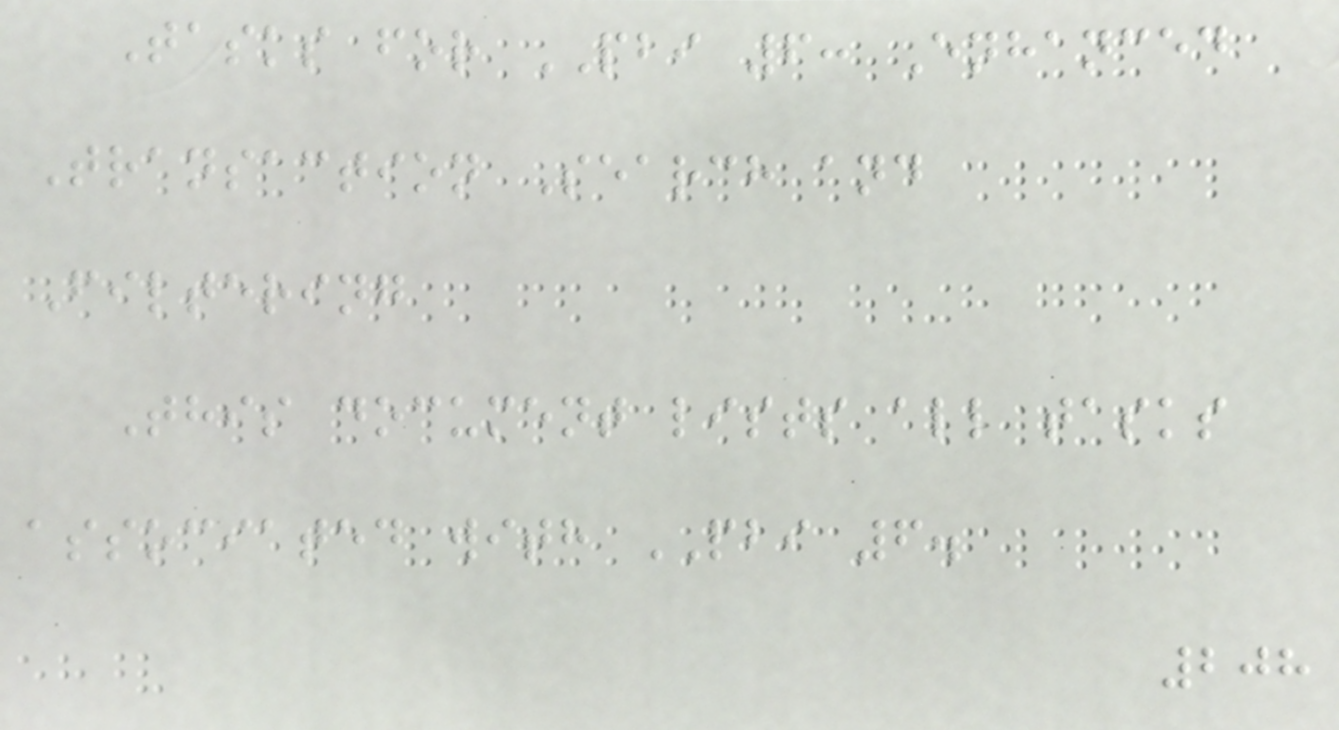Tasks for PBI 6: Enhanced
Transaction Search and
Filtering
This document lists all tasks
associated with PBI 6.
208
